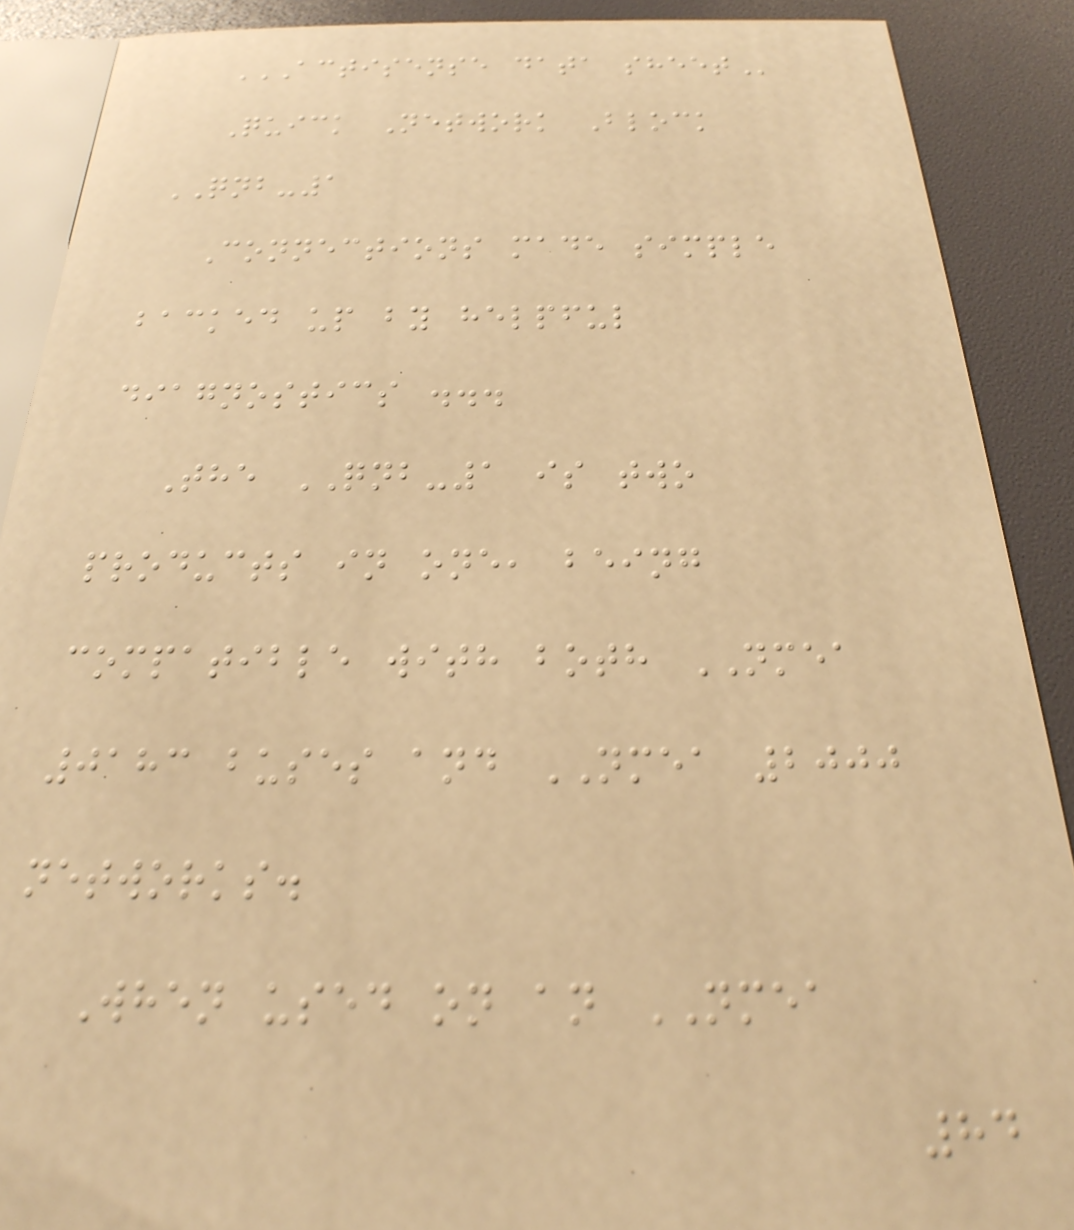ACTISENSE DATA SHEET
Quick Network Block
QNB-1
Connections made simple
backed up by helpful
diagnostics ...
The QNB-1 is two
products in one, being
compatible with both NMEA
0183 buses and NMEA 2000
networks.
When used on an NMEA
84
